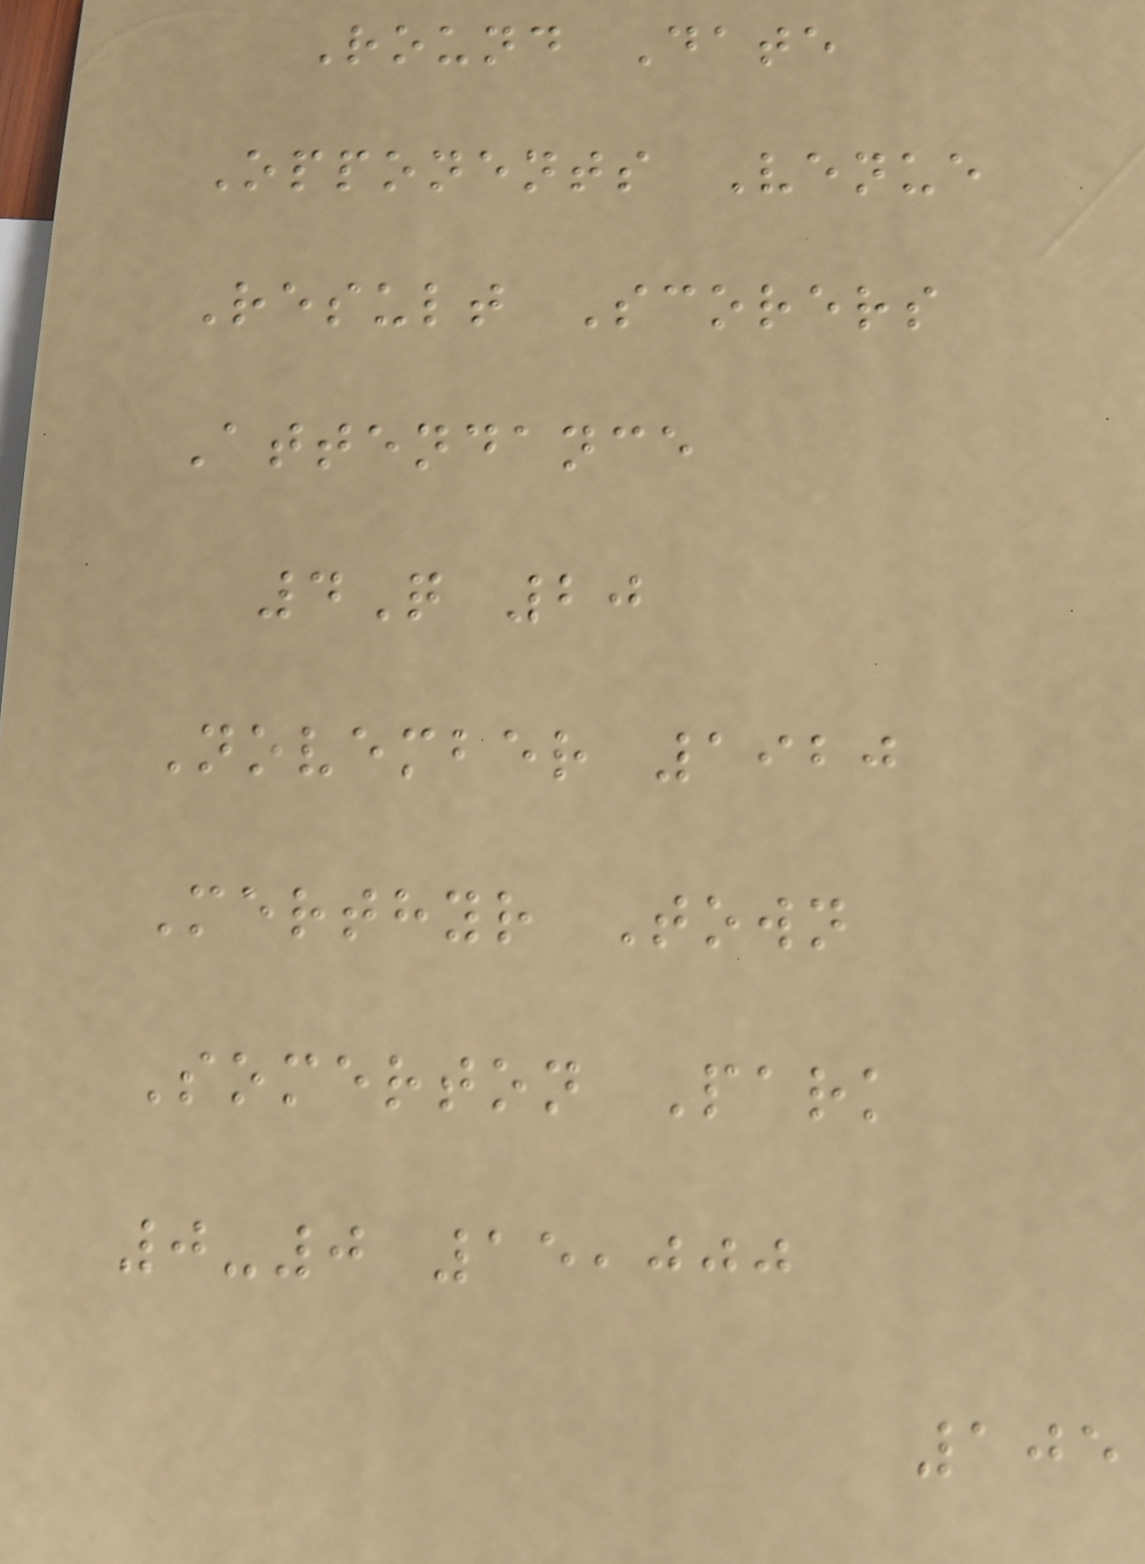Round Date
Opponents Venue
Result Scorers
Attendance
4Q 20
November 1920
Merthyr Town
Somerton Park
0-0 15,000
105
